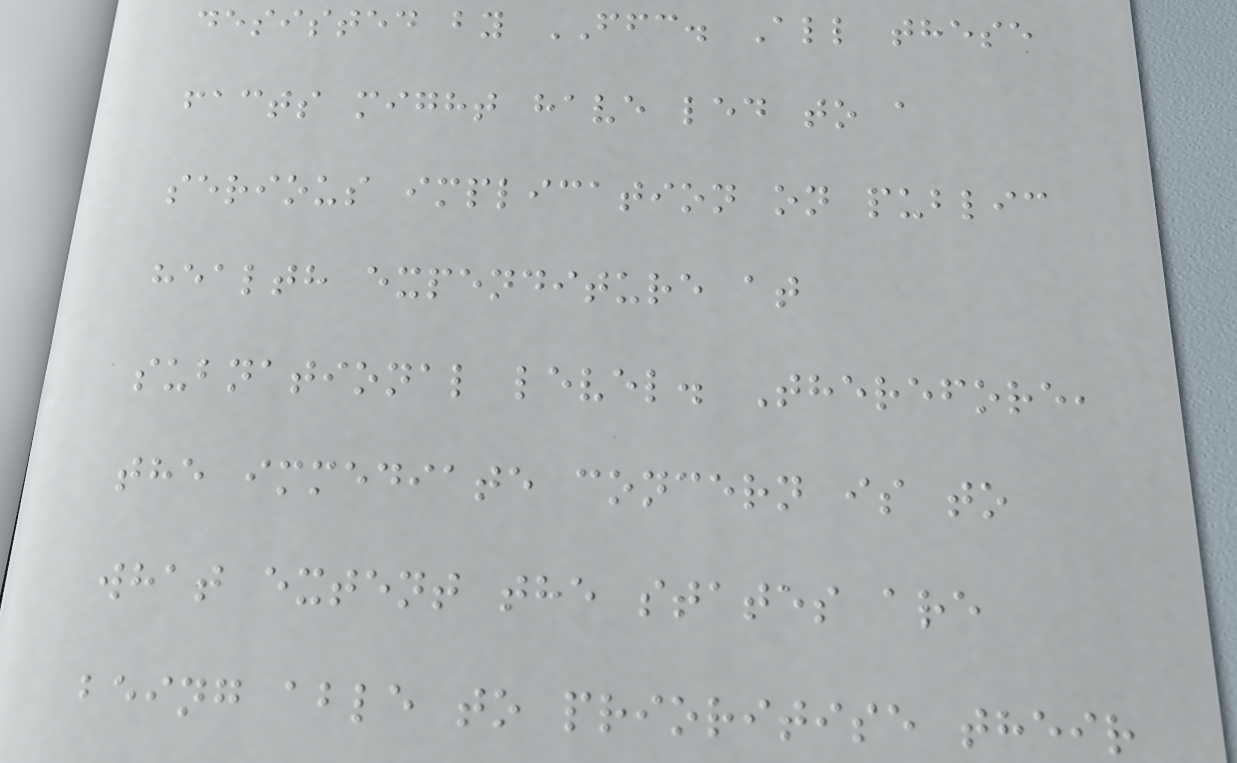desisted by FFC. All these
facts might have led to a
serious implication on public
health expenditure at
subnational level. Therefore,
the immediate concern is to
what extent the states are
being able to prioritise their
